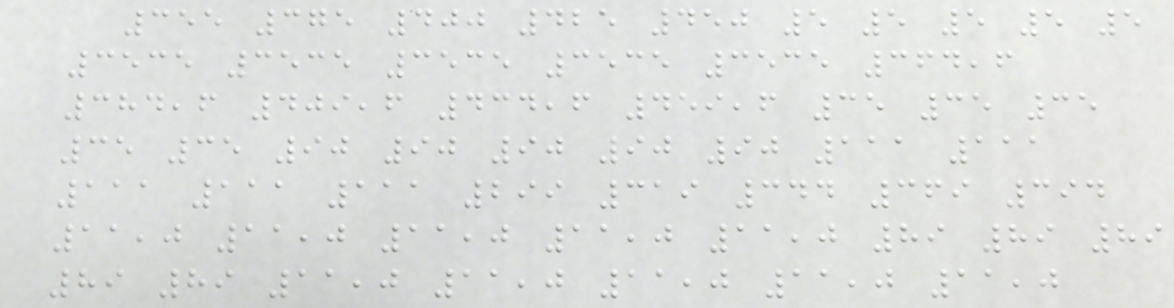355 375 400 425 450 5 5 5 5 5
3535 3535 3535 3535 3535 364,6
384,6 409,6 434,6 459,6 35 35 35
35 35 90 90 90 90 90 111 111
111 111 111 299 319 344 369 394
11,0 11,0 11,0 11,0 11,0 89 89 89
89 89 11,0 11,0 11,0 11,0 11,0
